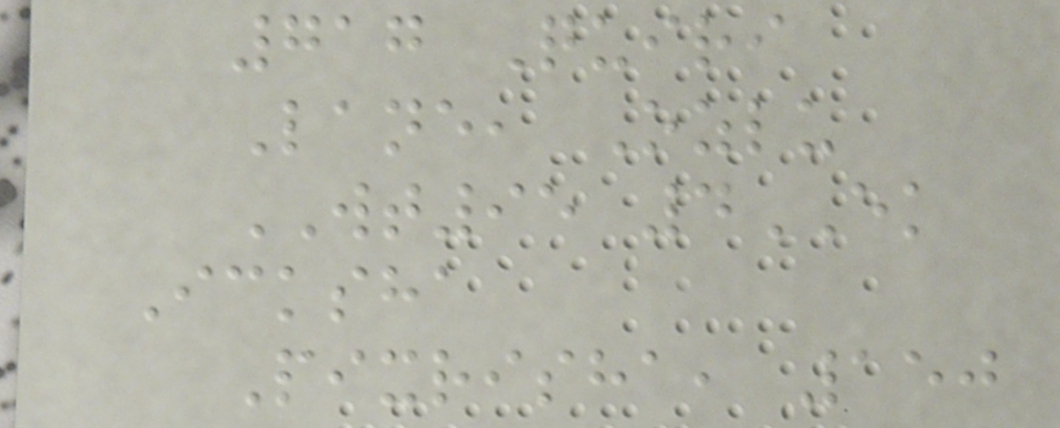717 Quiri
Lane, Ozlu
WT95 4EK
Icksha
Pixrisha, 150
